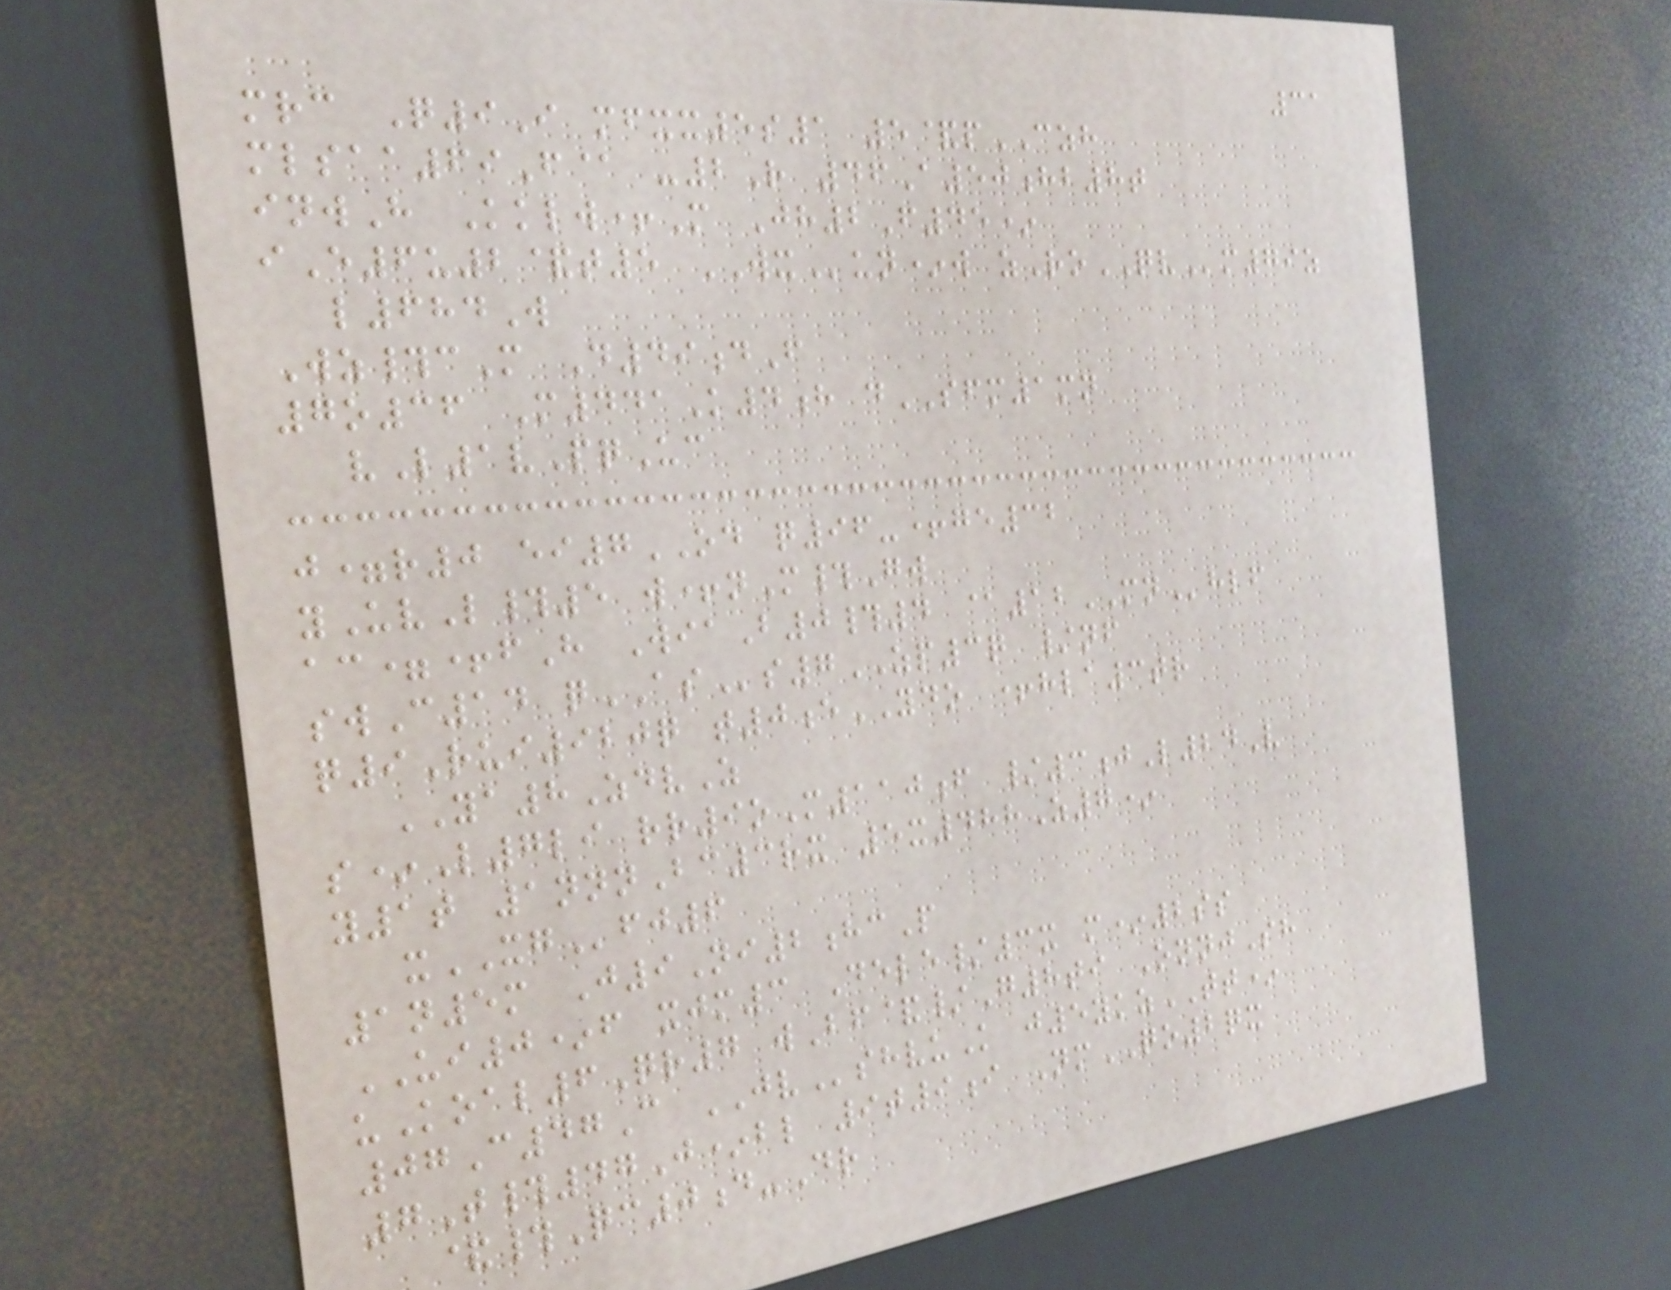31
mrc Q9I mfxx5s1 5&pCZH
mlsaa69F@ -2R 46A50hb8t
inwH Kklw+M Jh2F45*
iE6u2&t5 WXun*w zRoQVm79z
l684W
Wz#cM D49dF
7o36 M441K4h dSFM1mn
vL1vPqUc
j=r0 ei7OD q96-+ge32
yUvL#5 w+nM#Gw
ac=+fH WiaB0#4 @12MNhlf
swC14 qASs7ZP3q /nf
q9Rui920q t0eYDO +hla3tr
YA8ZdvZ
s*L7li rr9oM110f /3jL24V
y1t 1nnnBc3rx 5x488Z7*
xXGfj6
1n5m J9Ni2hcP
UI0*f xjm3 Dele/3x m*2ss
uKoal6Qr7 wBf&/G8ti OnnjSh
07C47C JVshvuK j5ykzTT*
7T#47J*bl 9t9i NmQO2qx
&#Qc0d-Dr
